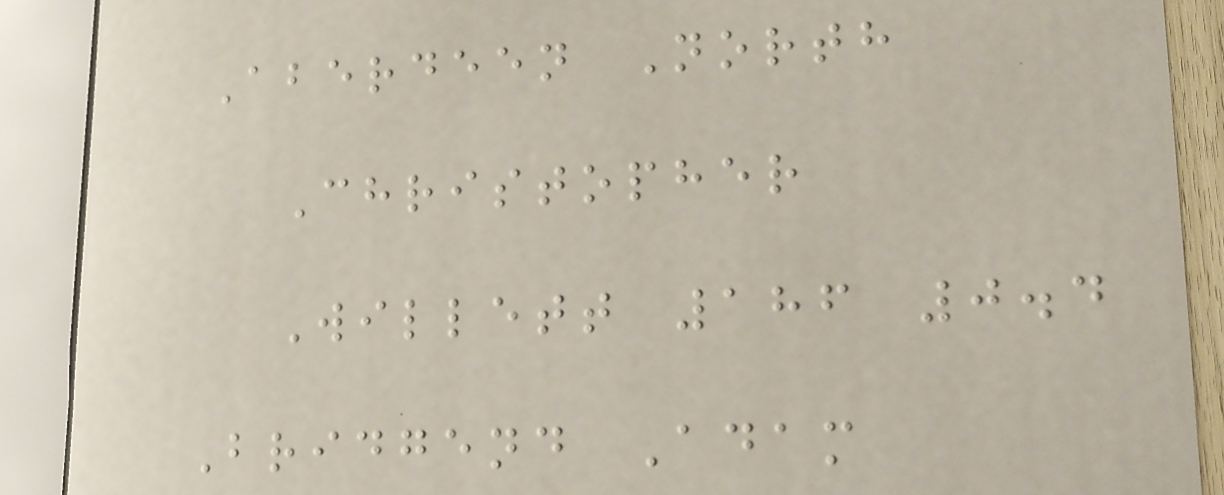Aberdeen North
Christopher
Willett 186 0.4
Bridgend Adam
